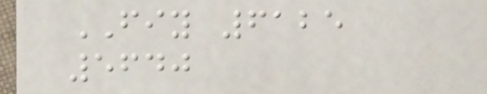FIY 6125
5640
